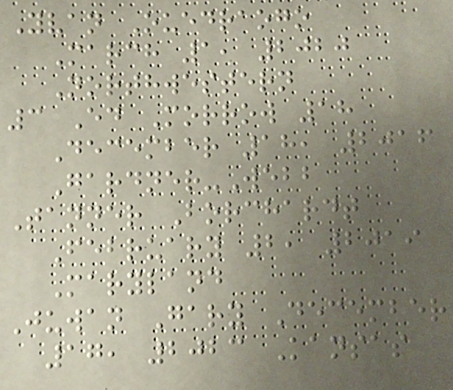Yvan Ouedraogo
March 1, 2020
Northwestern
3 Ed Morrow 18
December 18, 2016
Gardner-Webb
Tanner Borchardt
February 2, 2019
Maryland
Juwan Gary December
17, 2023 Kansas
